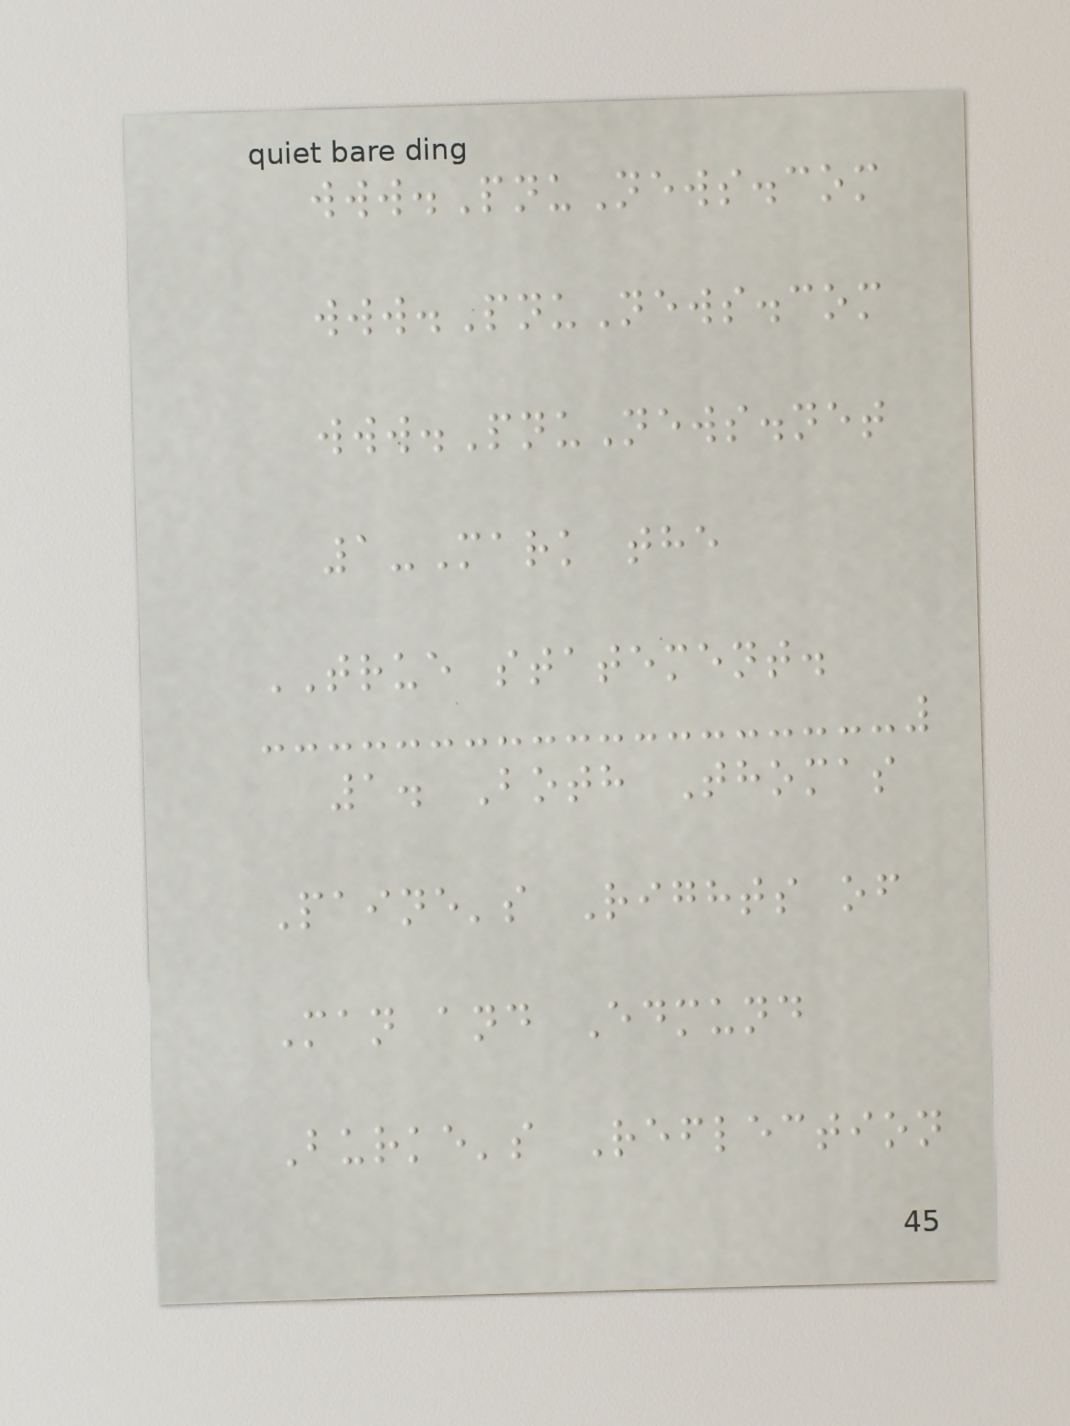www.PnuNews.com
www.PnuNews.com
www.PnuNews.net
1-Mark the
TRUE statement.
1. Both Thomas
Paine's Rights of
Man and Edmund
Burke's Reflection
